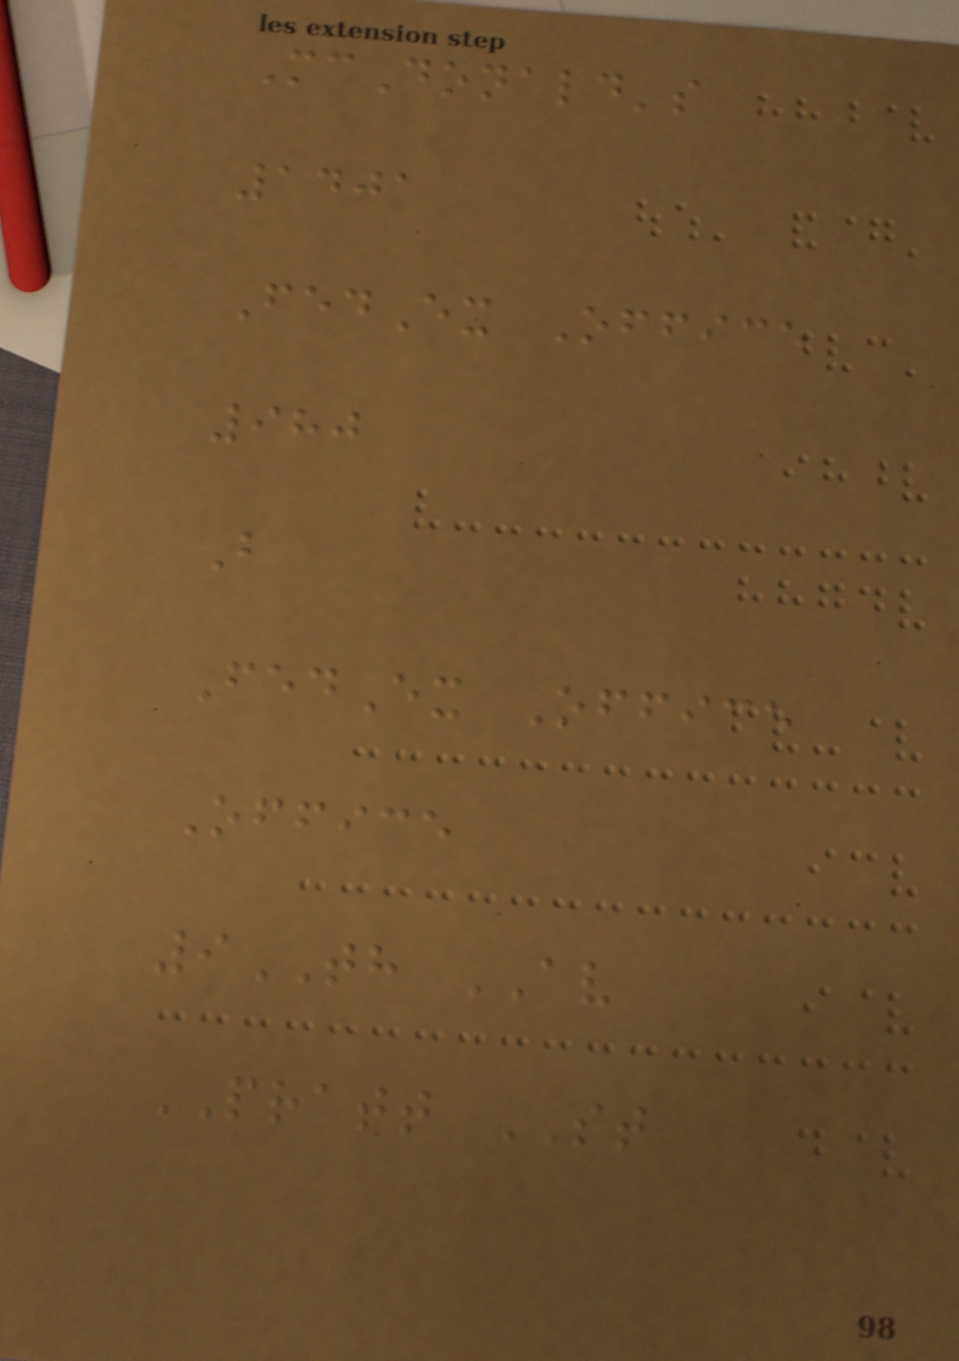McDonald's
1401
FedEx Office
980
B
FedEx Office
Office
9TH AV
PRATT ST
